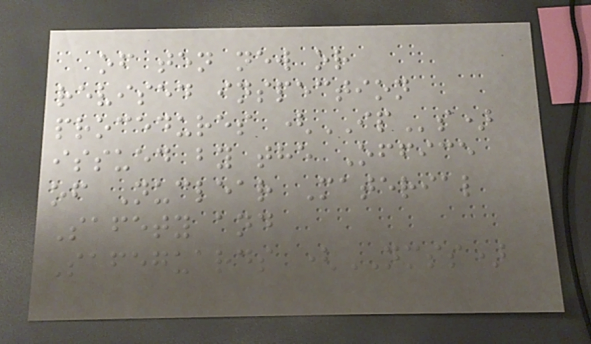of ten new or
revised inspection
procedures (IPs)
issued by the Office
of Nuclear Material
Safety and
Safeguards (NMSS)
